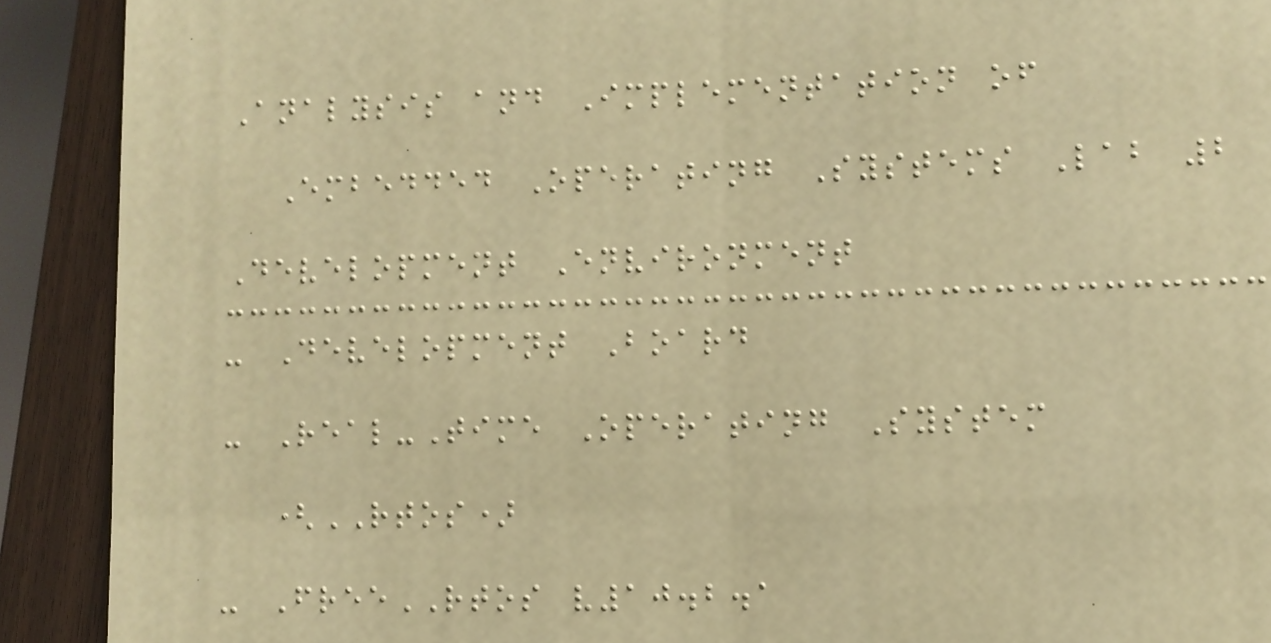Analysis and Implementation of
Embedded Operating Systems Lab 2
Development Environment
- Development Board
- Real-Time Operating System
(RTOS)
- FreeRTOS v10.2.1
